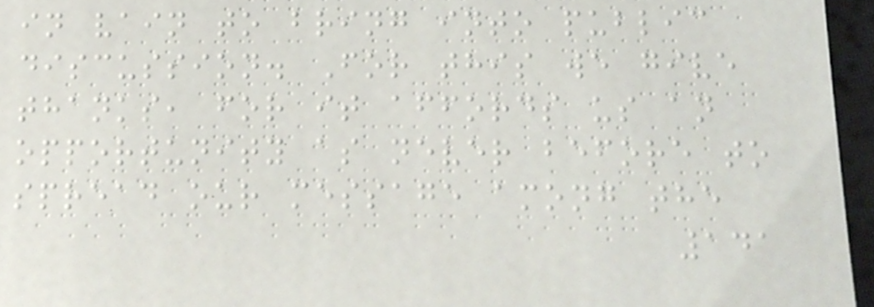in vain to bring into public
discussion. For this we give
thanks, for it affords us an
opportunity as never before to
spread our message among the
141
